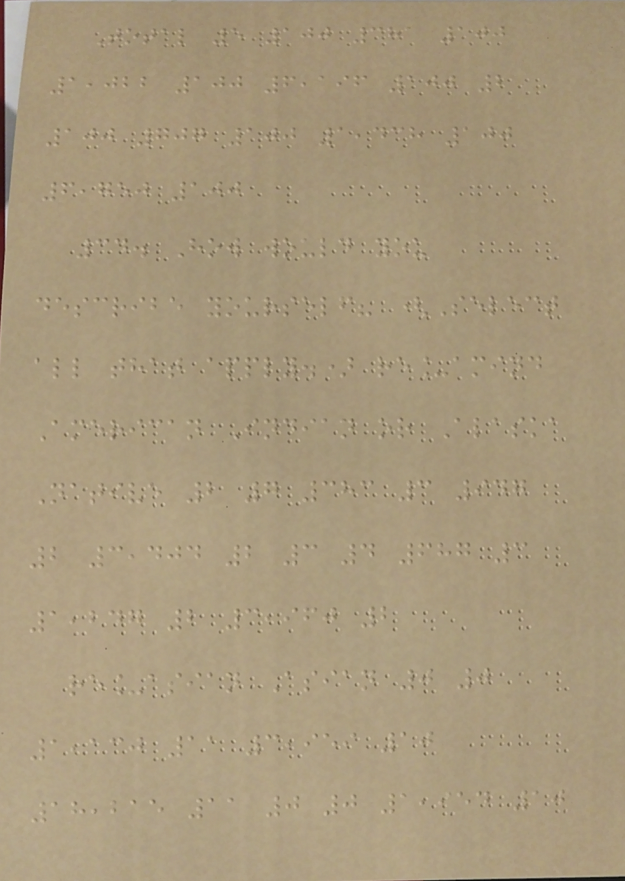Total 5 100 381 100
1,022 100 6,196 100 2
100 707 100 1,438 100
6,750 100
34. How would you
describe yourself? (Select
all that apply.) re_amind
American Indian or Alaska
Native 2 7 383 3 947
2 3,404 2 3 4 687 3
1,247 2 3,960 2
re_asian Asian 0 0
1,130 11 3,959 10
18,215 11 0 0 1,954 10
